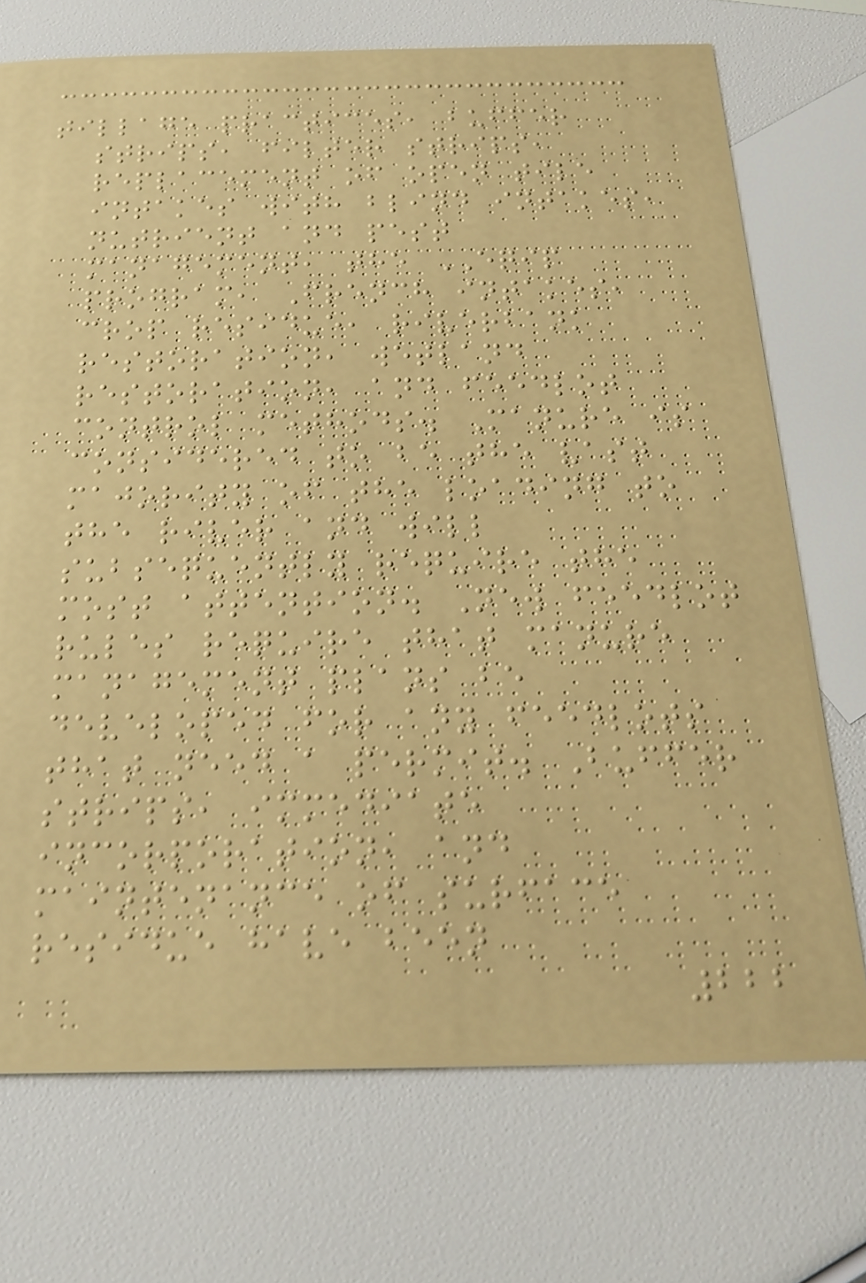tillage practices, buffer
strips, filter strips,
replacement of open tile
intakes with blind intakes,
nutrient and pest
management, the EQIP
program, French intakes,
crop residue, riverbank
restoration, wetland
restoration, and feedlot
control methods. Manure is
considered to be the vast
majority of the loading to
the river and will
subsequently require the
most attention. New feedlot
rules require that manure
management plans be
developed for any feedlots
that need a permit. Buffer
strips, immediate
incorporation, and
maintenance of surface
residue have been
222
